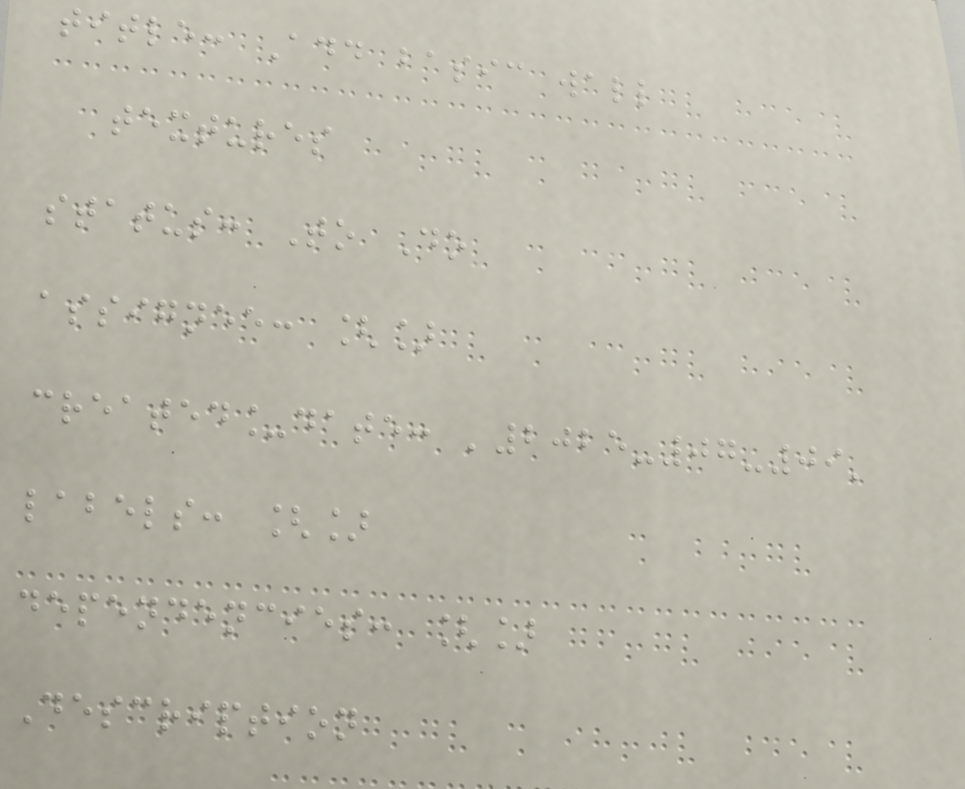title: Add basic wall
textures
status: To Do
assignee: []
created_date: '2025-07-09'
labels: []
dependencies: []
Description
